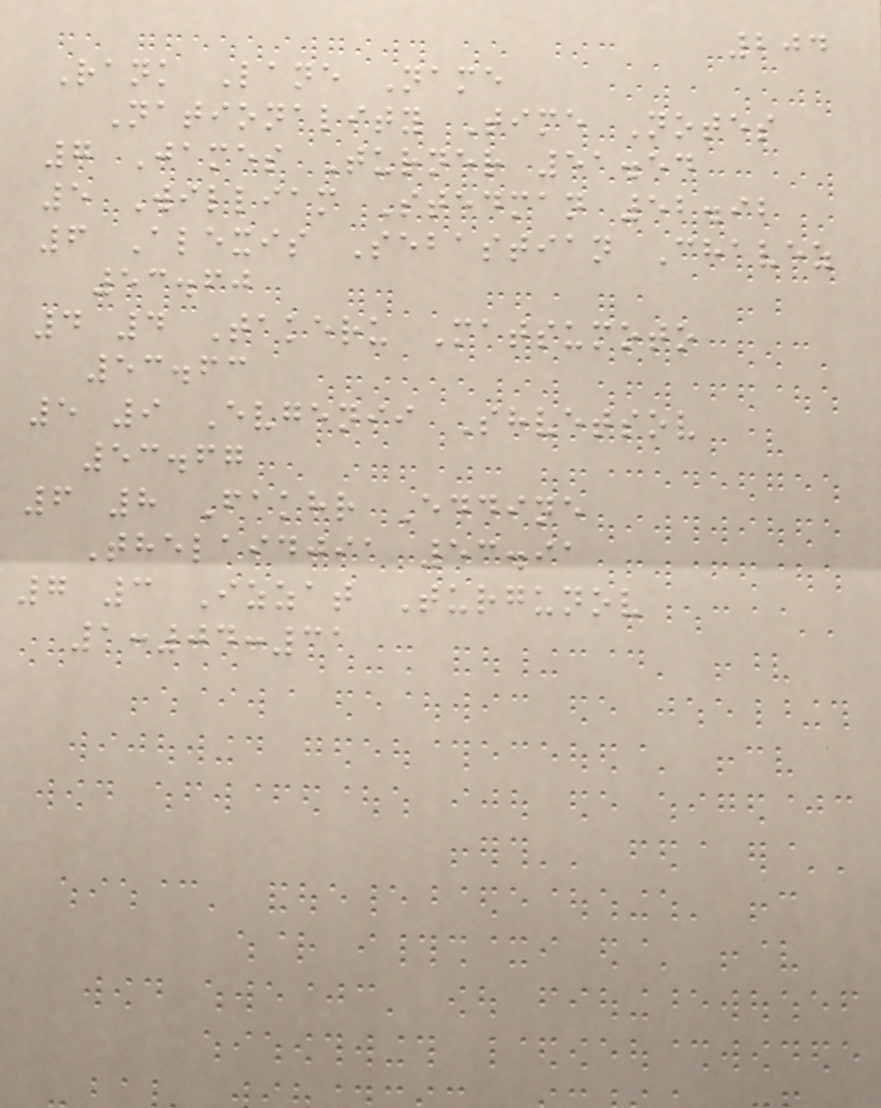204
Rank Lane Name
Nationality Time Notes
7 James Turner 51.54
5 William Stedman 52.92
6 Alexis Sebastian Chavez
53.60
4 4 Takeru Matsumoto
53.63
5 9 Evgenii Shvetsov
53.67
6 8 Fakhr Eddine
Thelaidjia 53.91
7 3 Izzat Turgunov
1:04:31
